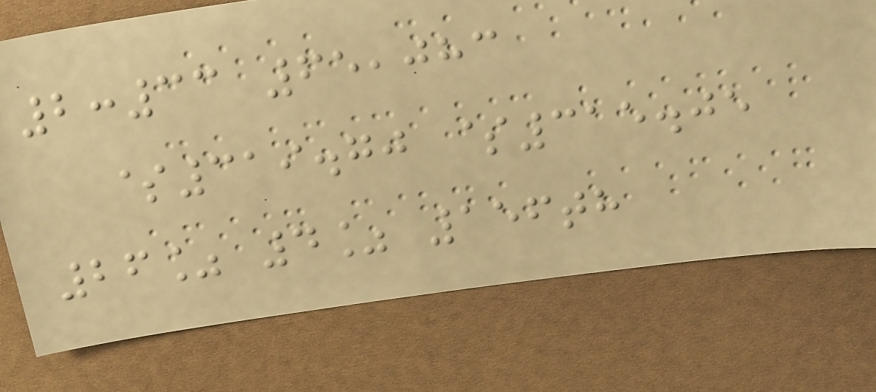2:33 65,083
$319.70 $315.05
26% 4% 156th
